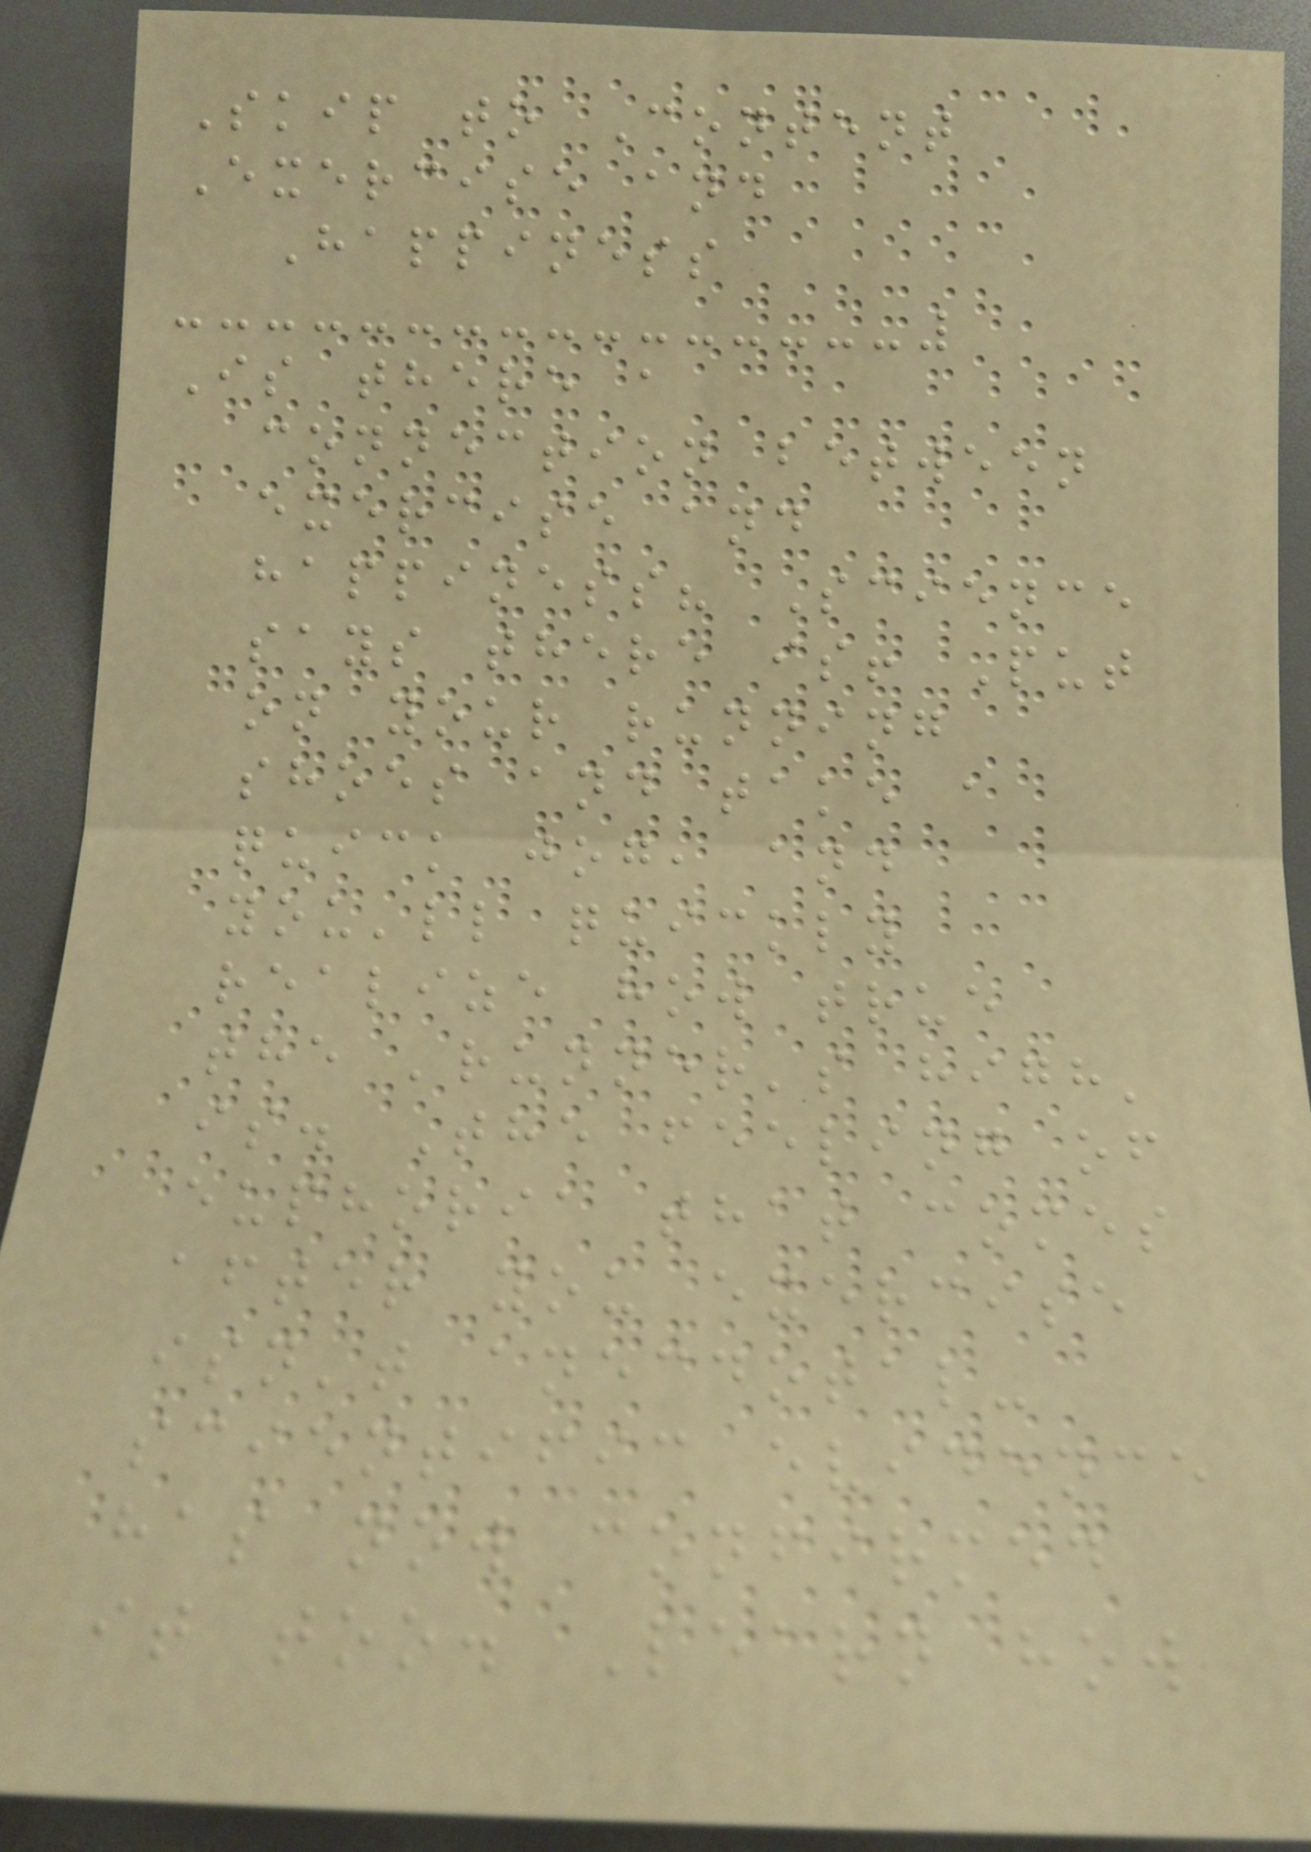Skip to Content
Exercise and
Happiness
Is there a
connection between
exercise and
happiness? Science
says there is! Put
on your running
shoes and take a
quick jog, and
you'll quickly
realize how true
the 'runner's high'
is. The feeling of
euphoria that comes
after you exercise
isn't anecdotal-
scientific evidence
has now confirmed
it too. Learn how
